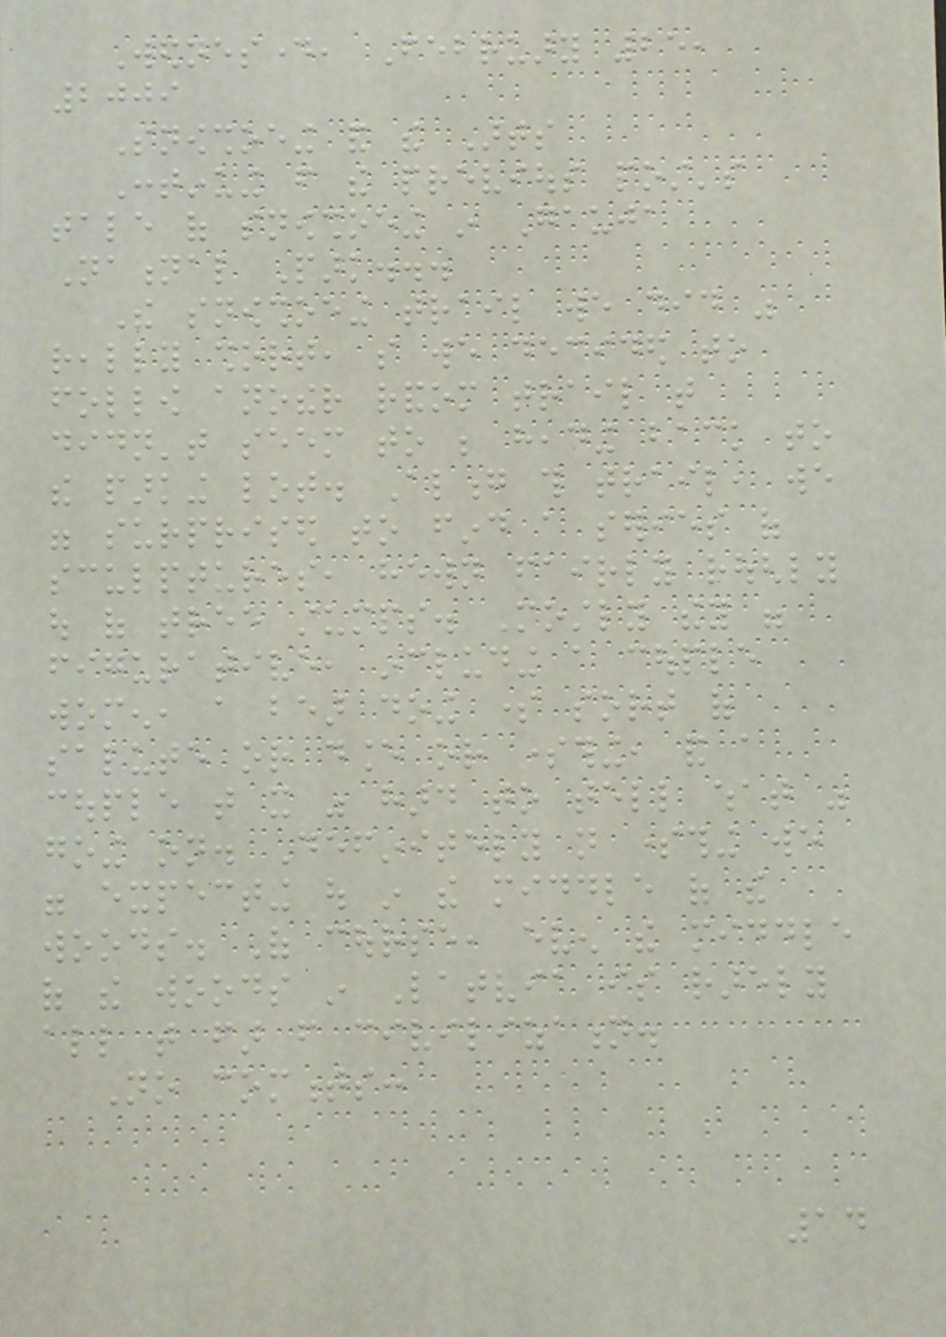Wednesday, February 25,
2009
Snowshoeing and the Arts
Continuing from the previous post's
tale of snowshoeing in Gauja
National Park...
The snowshoeing trail we did was
really short, so we decided to
follow another random trail that
didn't seem to be heading back to
the parking lot. Along this trail, we
were surprised to find a series of
sculptures, hewn fairly roughly
out of tree stumps. Mostly they were
figurative, including a couple
women, a bear doing some sort of
salute or dance or something, and a
couple that it was hard to tell what was
going on. Definitely not something we
were expecting out in the middle of the
woods. Of course, even the middle
of the woods in Latvia is rarely
all that far from civilization.
No comments:
14
